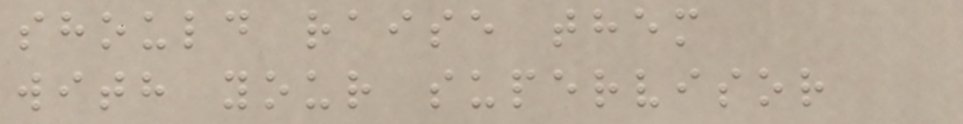should raise them
with your supervisor
